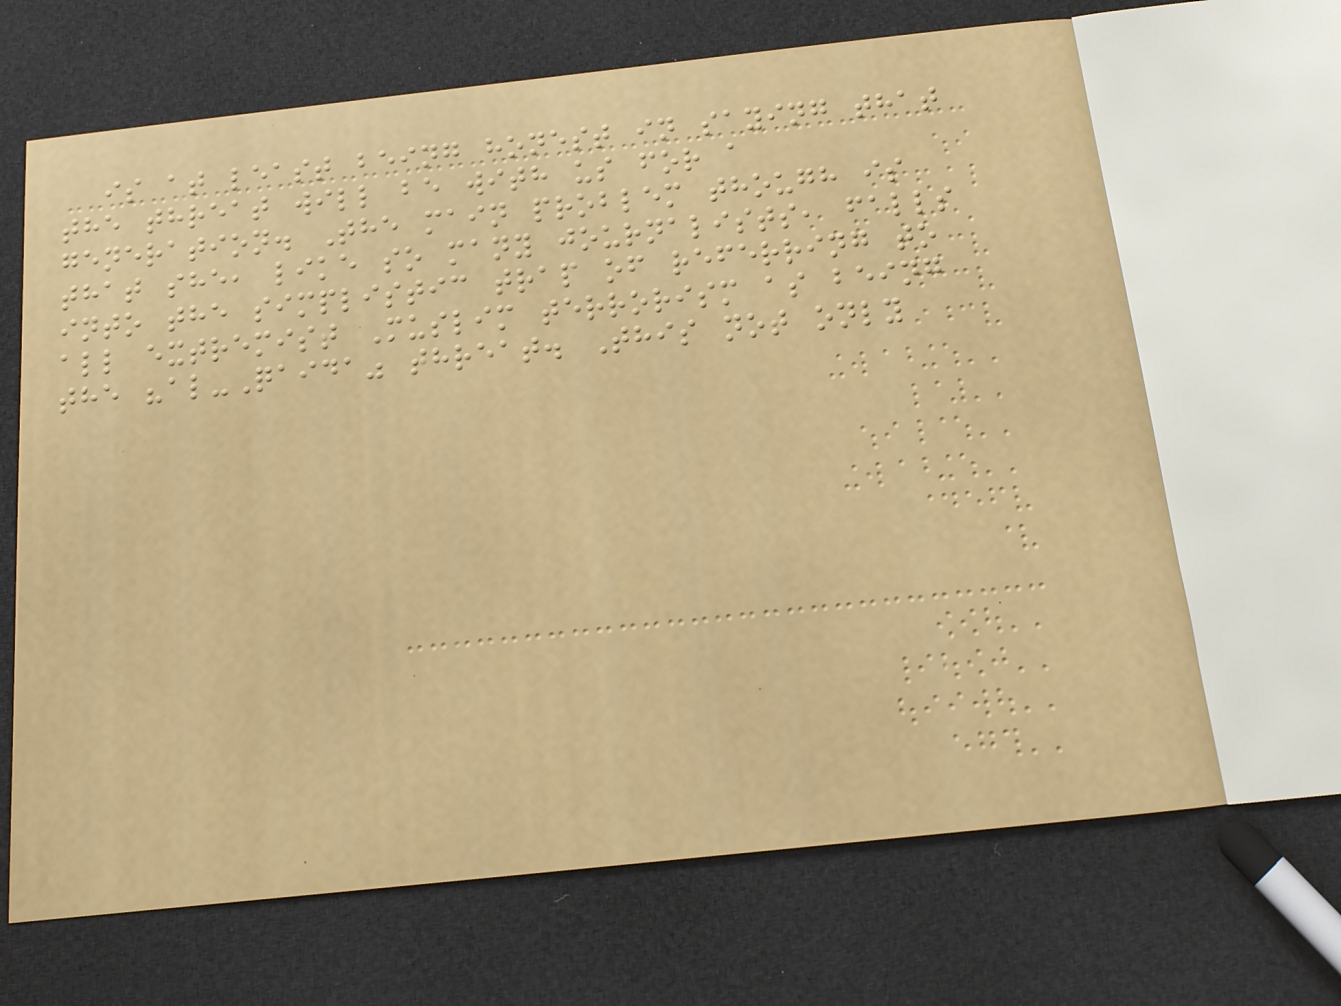is at least being honest in saying that
the threat will be with us for a
generation. The main problem though is
that she, like so many journalists, falls
into the simplistic trap of referring to
all extremist Muslim terrorism as being
the "al-Qaida" threat. This not only
